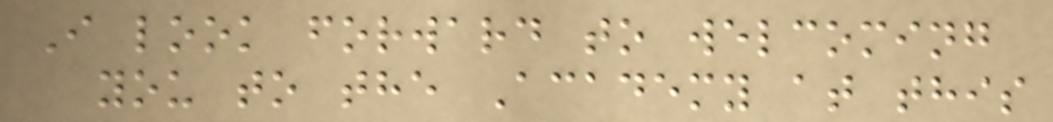I look forward to welcoming
you to the Academy at this
